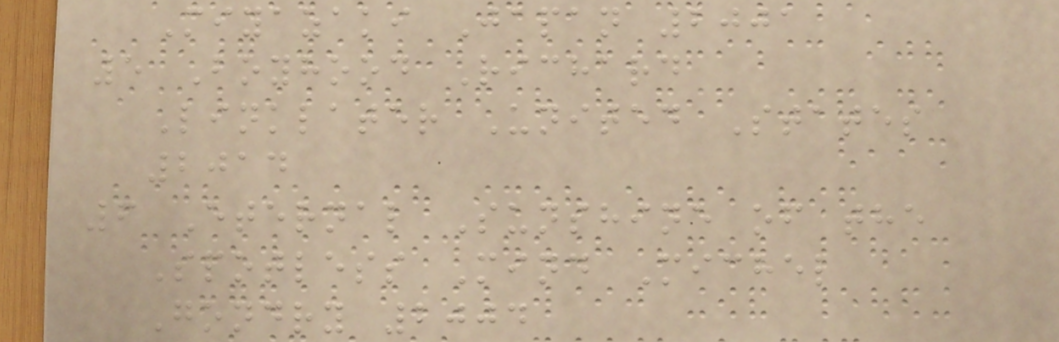Miyazaki Japan 2001
5 Boyhood Richard
Linklater United States
2014
6 Eternal Sunshine of the
Spotless Mind Michel
Gondry 2004
